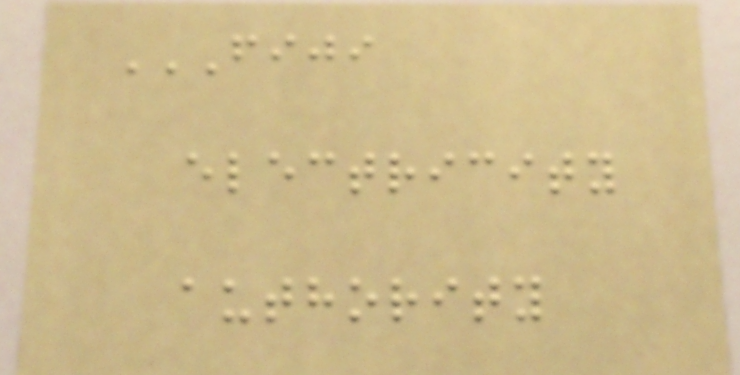FIJI
ELECTRICITY
AUTHORITY
